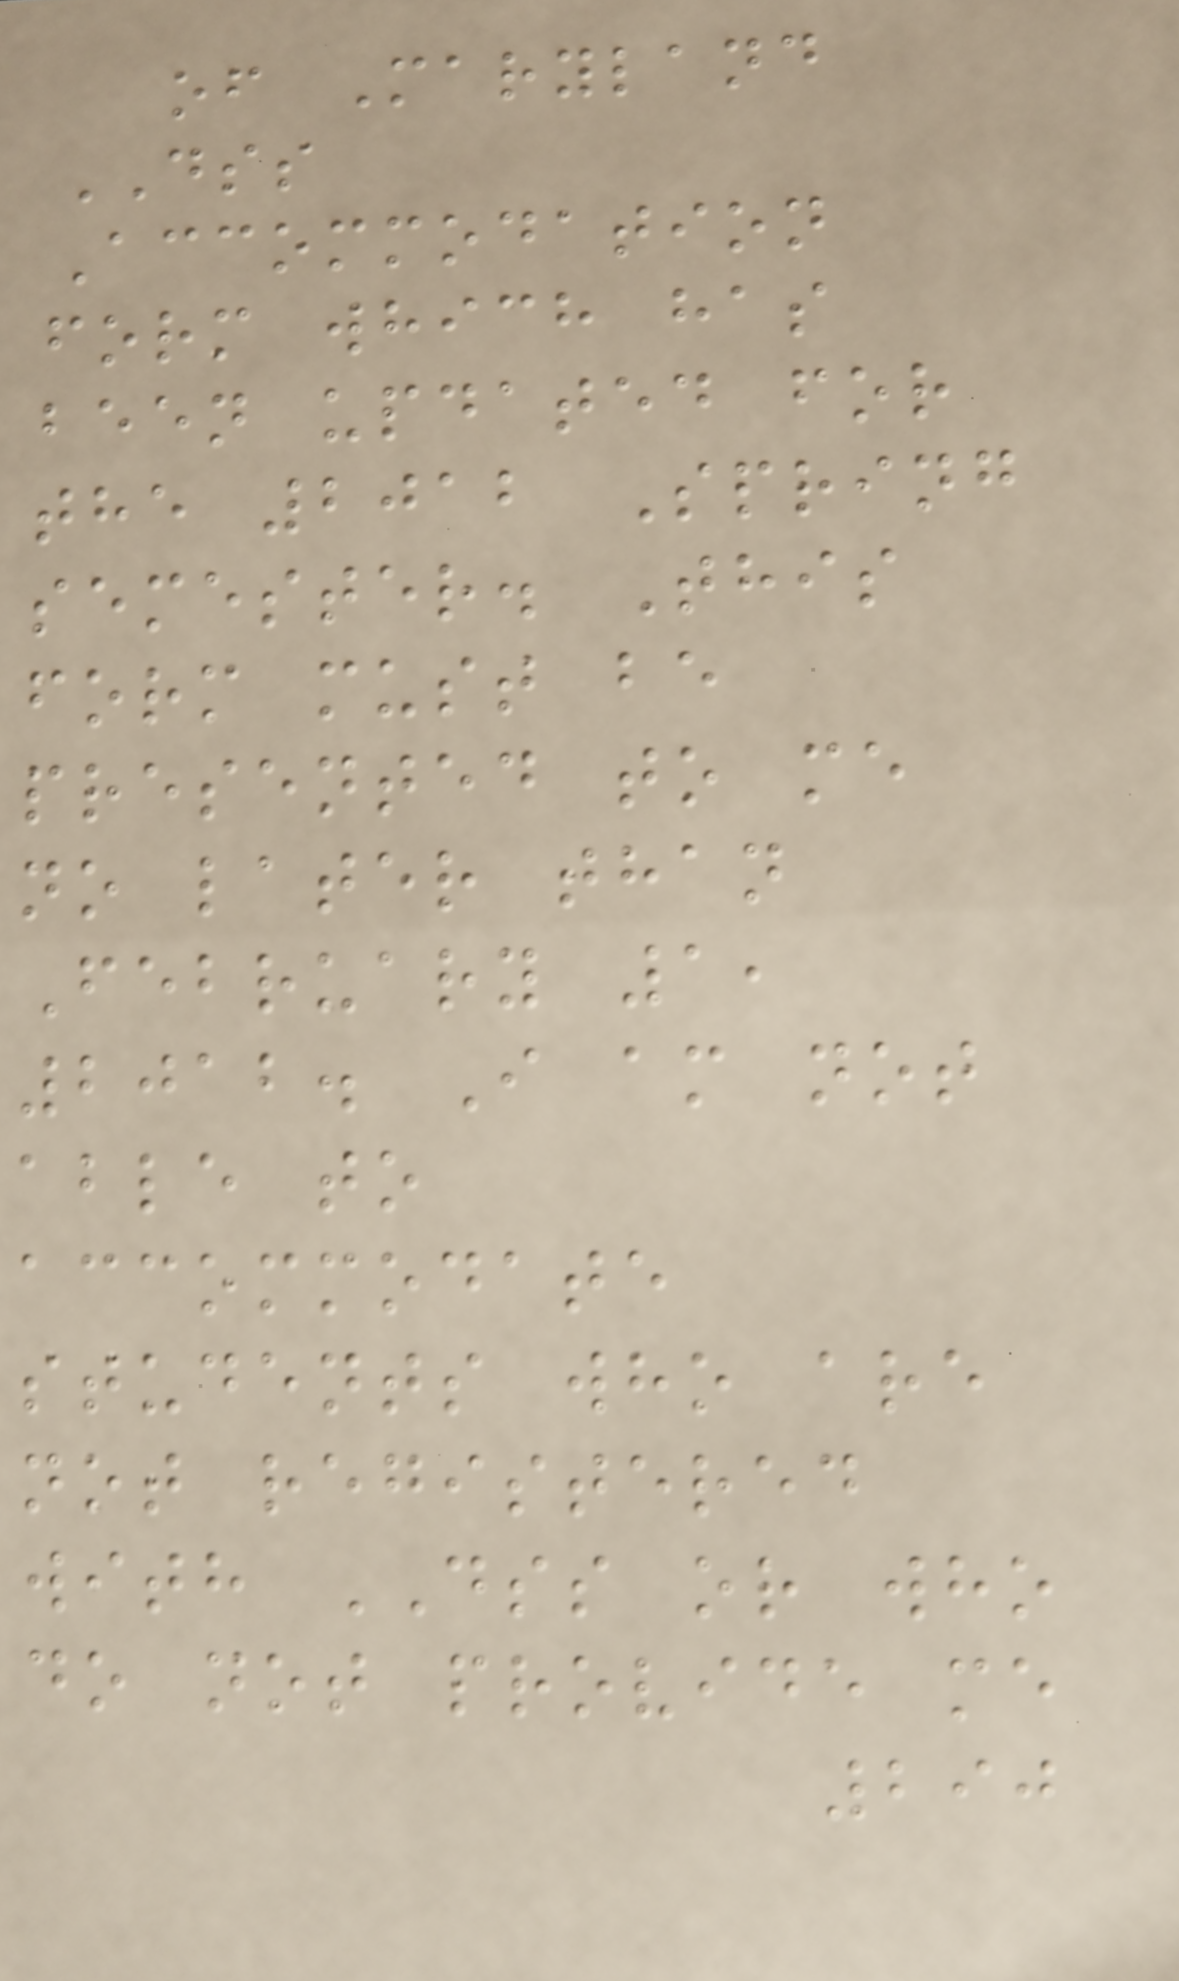of Maryland
DSS
Accommodation
form which has
been updated for
the 2012 Spring
semester. This
form must be
presented to me
no later than
February 1,
2012. I am not
able to
accommodate
students who are
not registered
with DSS or who
do not provide me
290
